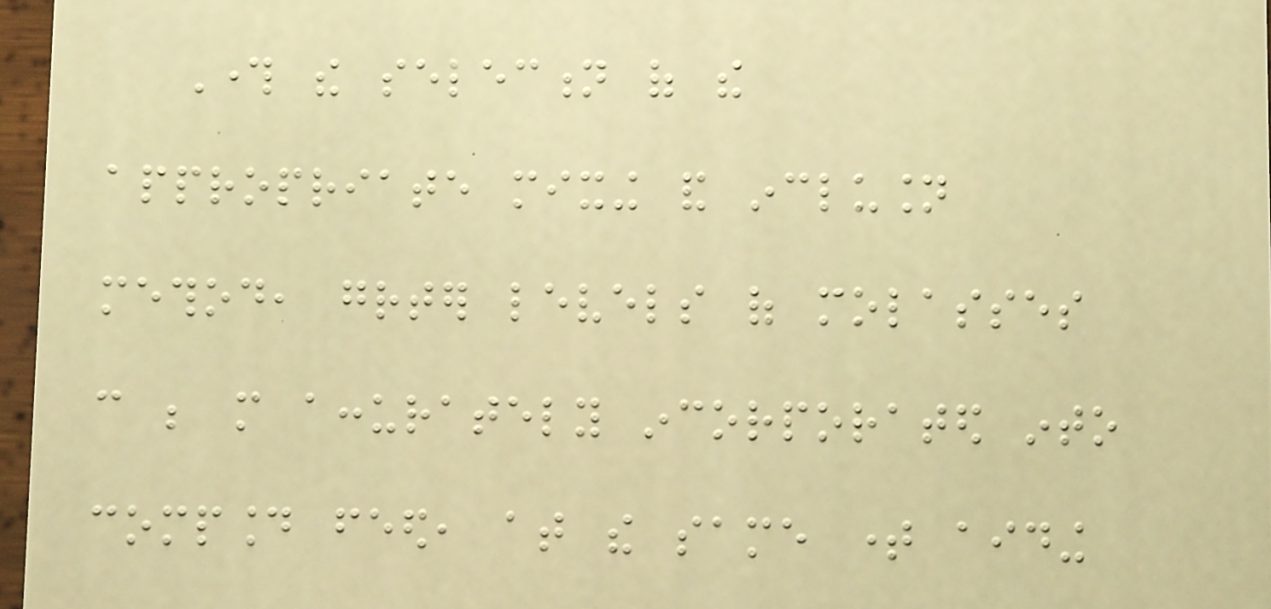Through the selection of the
appropriate mixing and inclusion
method, greater levels of molasses
can be more accurately incorporated into
compound feed, at the same time aiding
